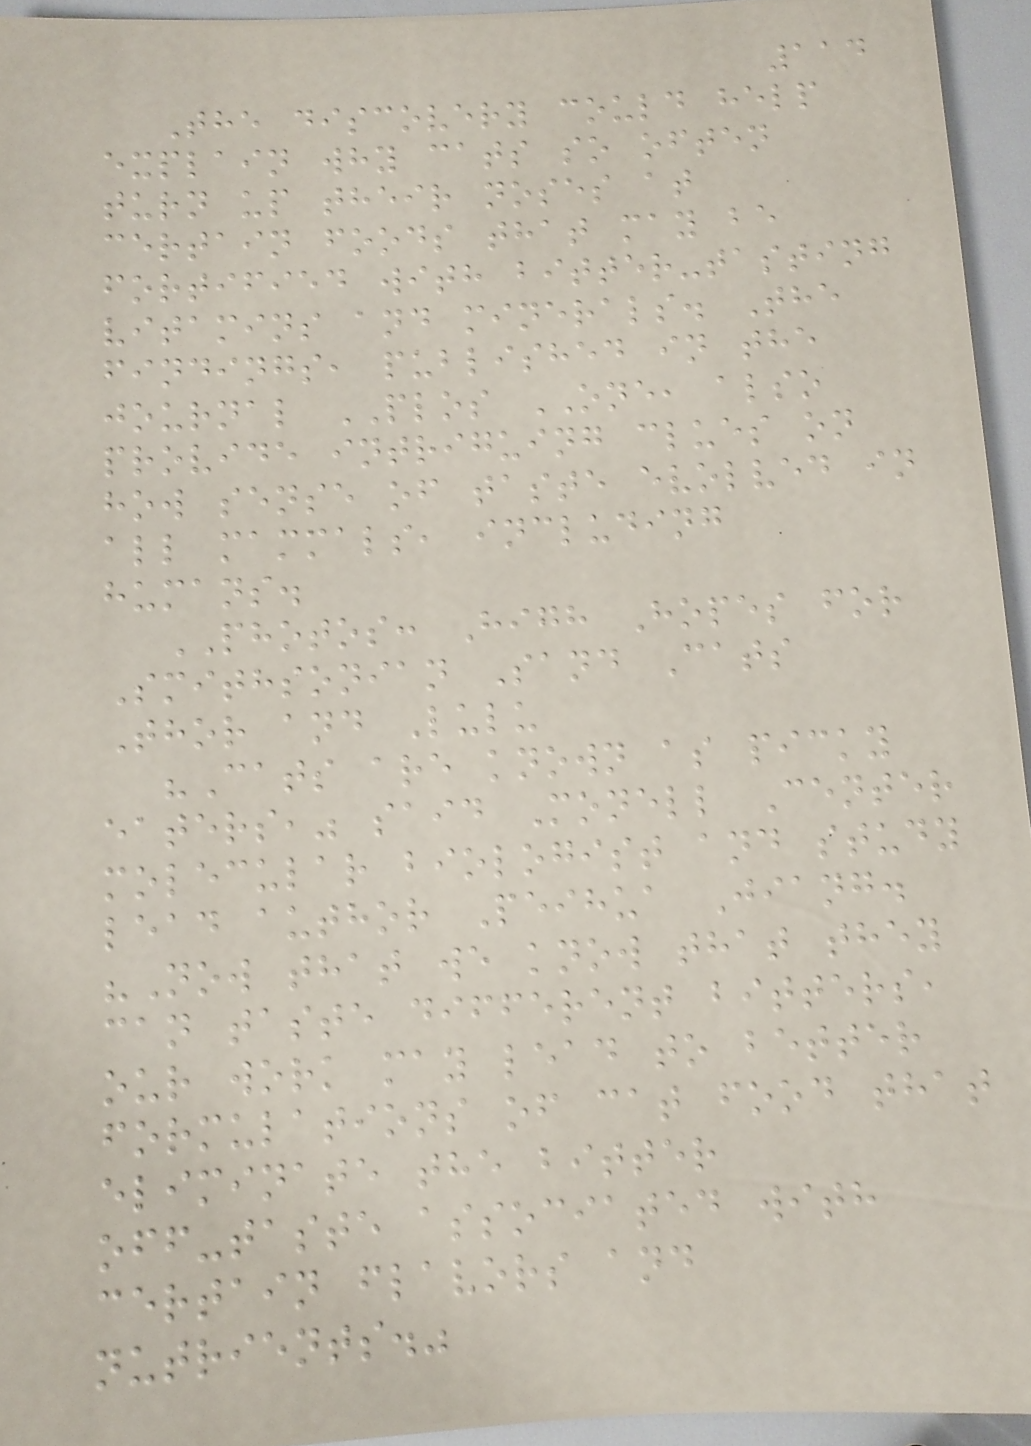114
The discovery could help
explain why cats so often
turn up their noses at
certain foods that may be
fortified with bitter-tasting
vitamins and minerals. The
findings, published in the
journal PLOS ONE, also
provide intriguing clues on
how sense of taste evolved in
all mammals, including
humans.
PHOTOS: High Hopes for
Smithsonian Sand Cats
Thor and Lulu
"Cats are known as picky
eaters," said Monell Center
molecular biologist and study
lead author Peihua Jiang.
"Now that we know that they
can taste different bitters,
our work may lead to better
formulations of cat food that
eliminate the bitter
off-taste associated with
certain flavors and
nutrients."
